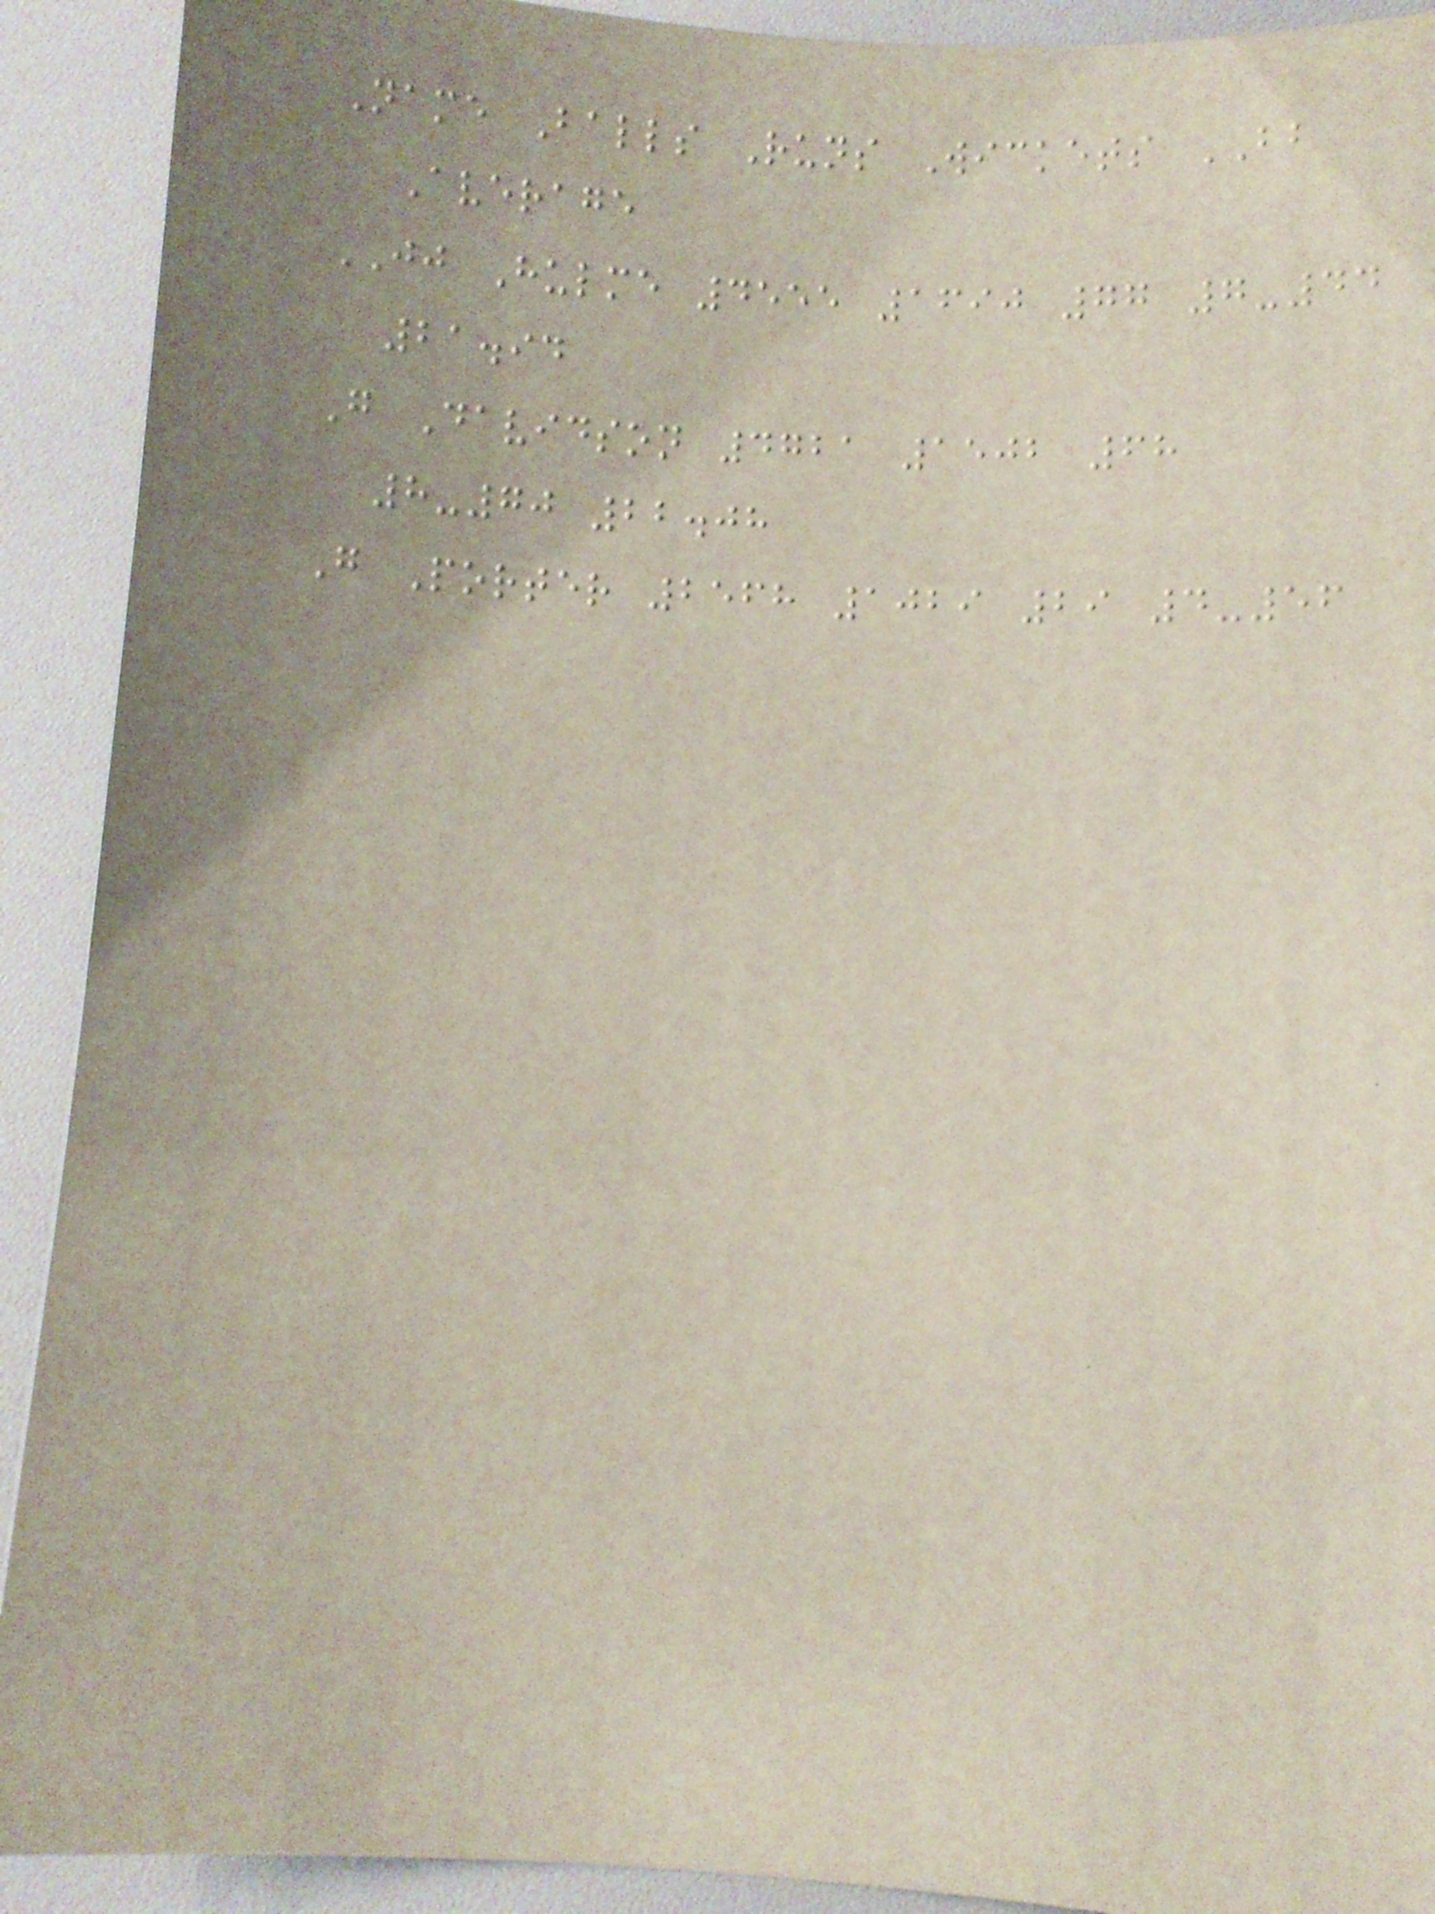Name Balls Runs Wickets BB
Average
JJ Hulme 4555 1690 77 7-44
21.94
G Davidson 4721 1502 68
8-70 22.08
G Porter 2568 1029 29 4-56
